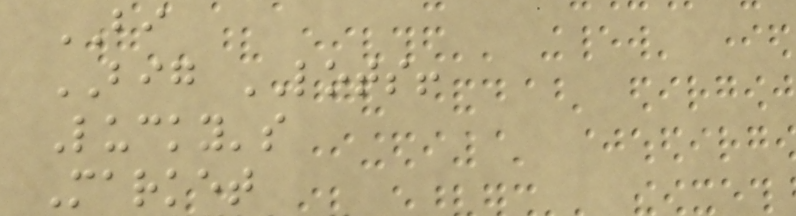BI
BIG LOTS!
Lucky's
Market
